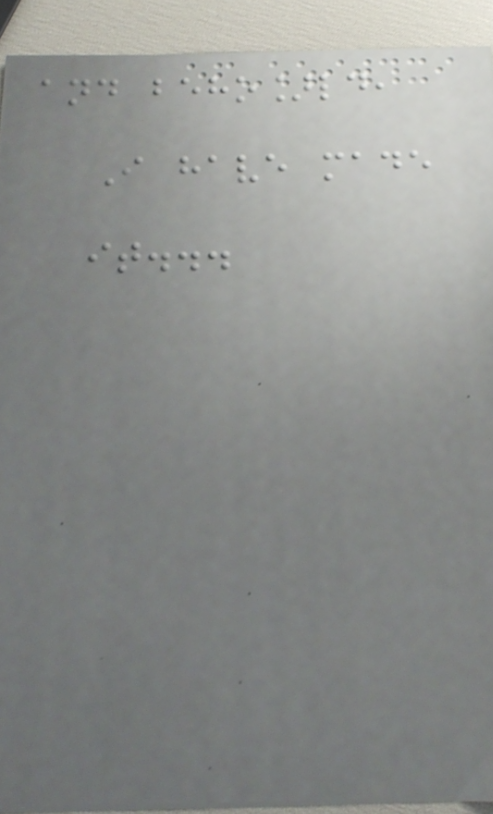and beho]ld,
I have made
it...
